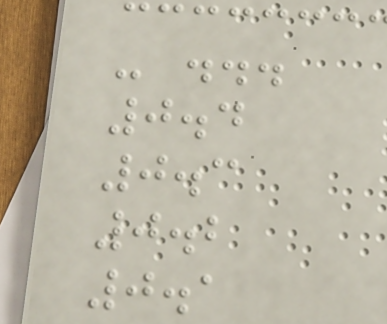- ...
0.4
0.3
0.2
0.1
